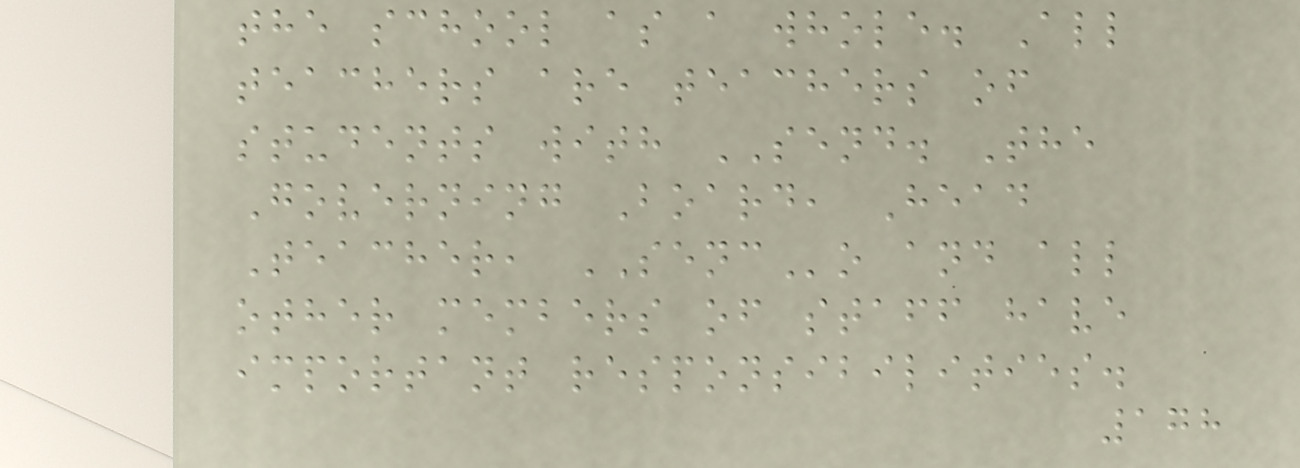the school as a whole. All
teachers are teachers of
students with SEND. The
Governing Board, Head
Teacher, SENCo and all
other members of staff have
important responsibilities.
178
